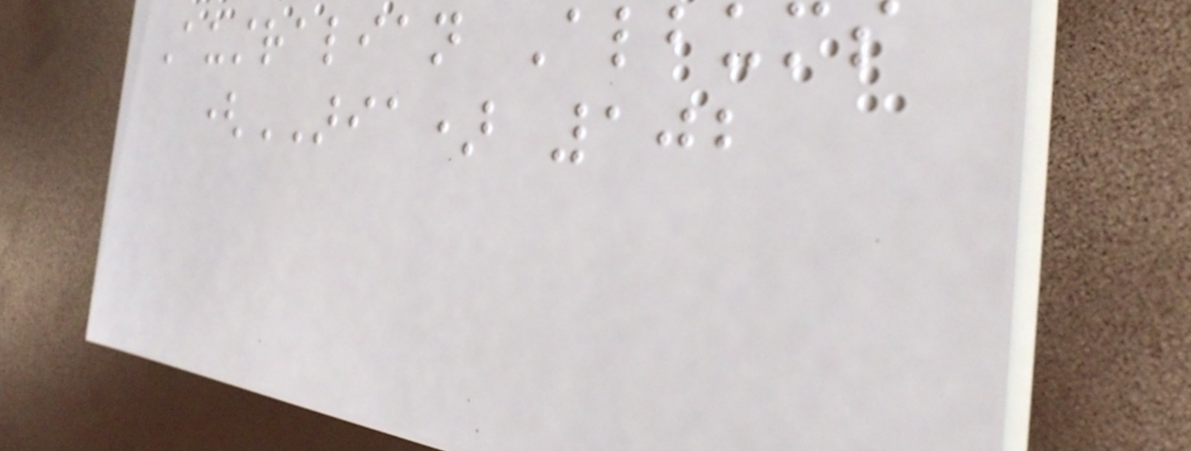Australian Albums
(ARIA) 102
